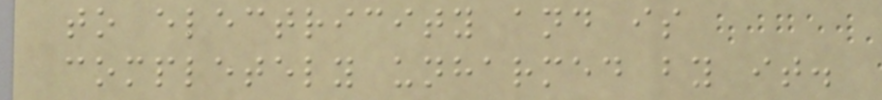to electricity and is
completely unharmed by it.
